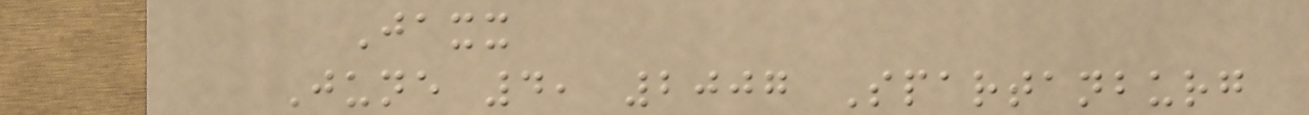Jaxx
June 4, 2007 Spartanburg
